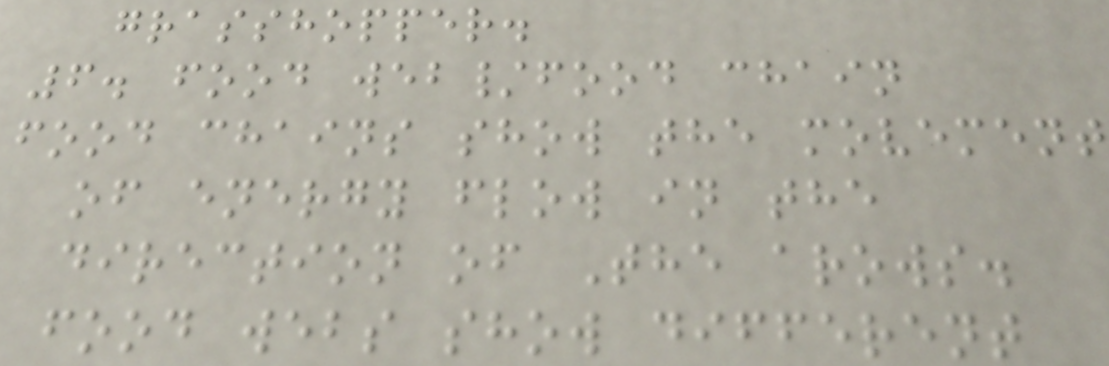grasshopper.
6. food web/food chain
food chains show the movement
of energy flow in the
direction of The arows.
food webs show different
